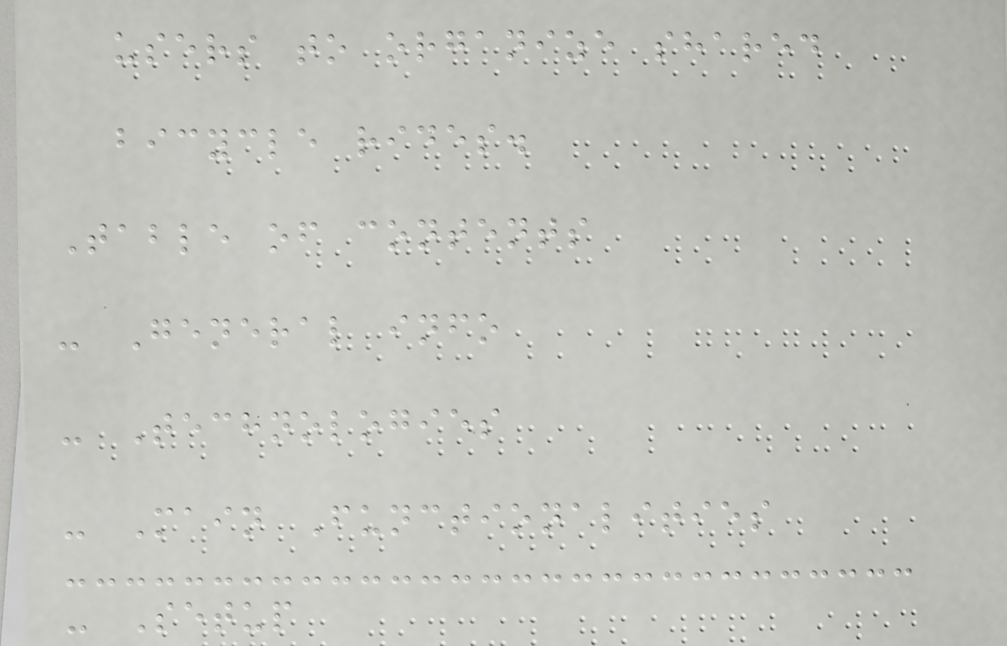users to organize shared
bicycle rides.
Table of contents
- General info
- Technologies
- Main Functionalities
- Setup
